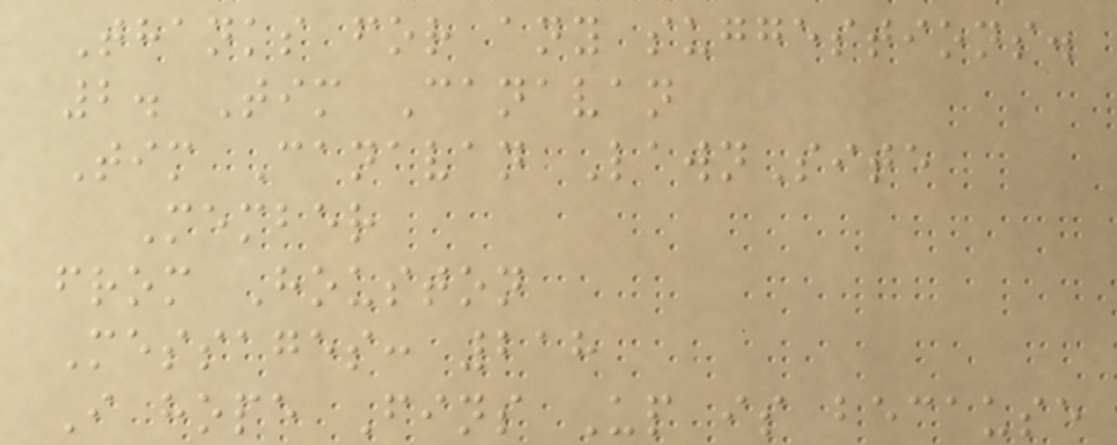Thanks for any suggestions.
2. Tim Canavan
Tim Canavan LawnSite
Member
from Houston
Messages: 218
I hope Fins Up is because
